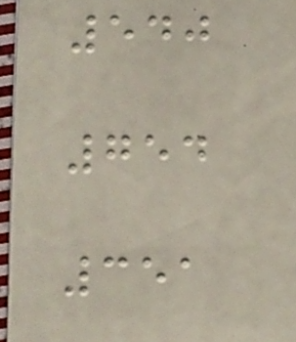540
754
351
